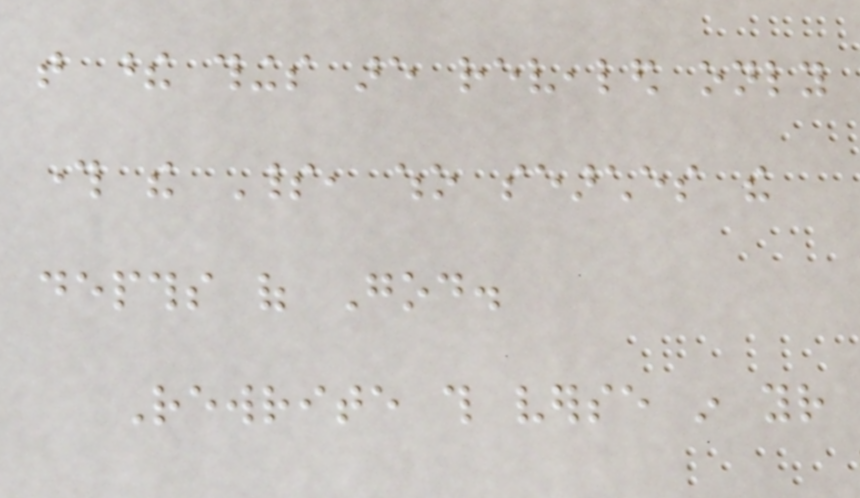that these things are revealed only
through the Spirit, who searches the
depths of God.
Rewrite this verse in your
